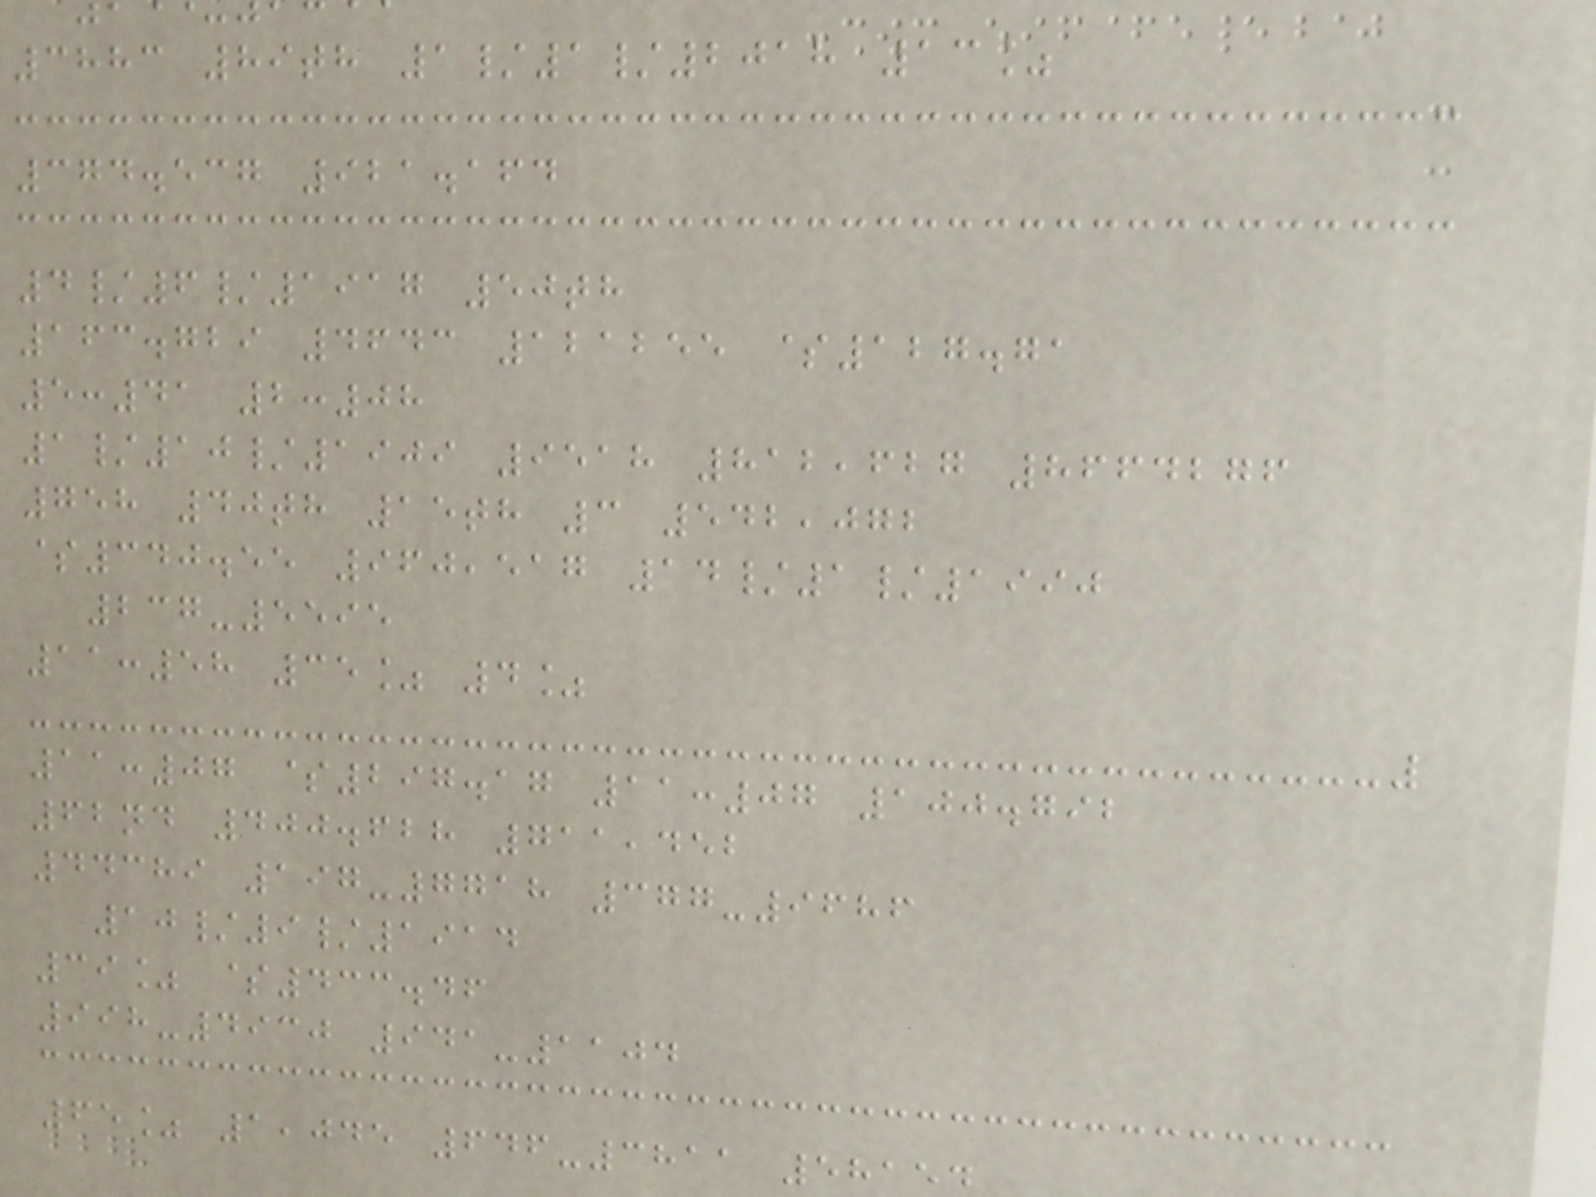3883 89th 1/1/2018 13%
374.537 921.164
4/6/1917 50th
163.729 4643 121255 $127.71
5:41 2:08
1/10/1909 9518 812,627 8664276
758 40th 15th 3 542,072
$340.55 960,517 14/1/1990
237-5595
11:58 35% 4%
11:07 $297.17 11:07 100.792
62nd 400.628 711,452
44389 197-7718 377-9686
10/9/1914
39% $433.46
998-4930 941-1104
65% 1,045 646-3811 5815
